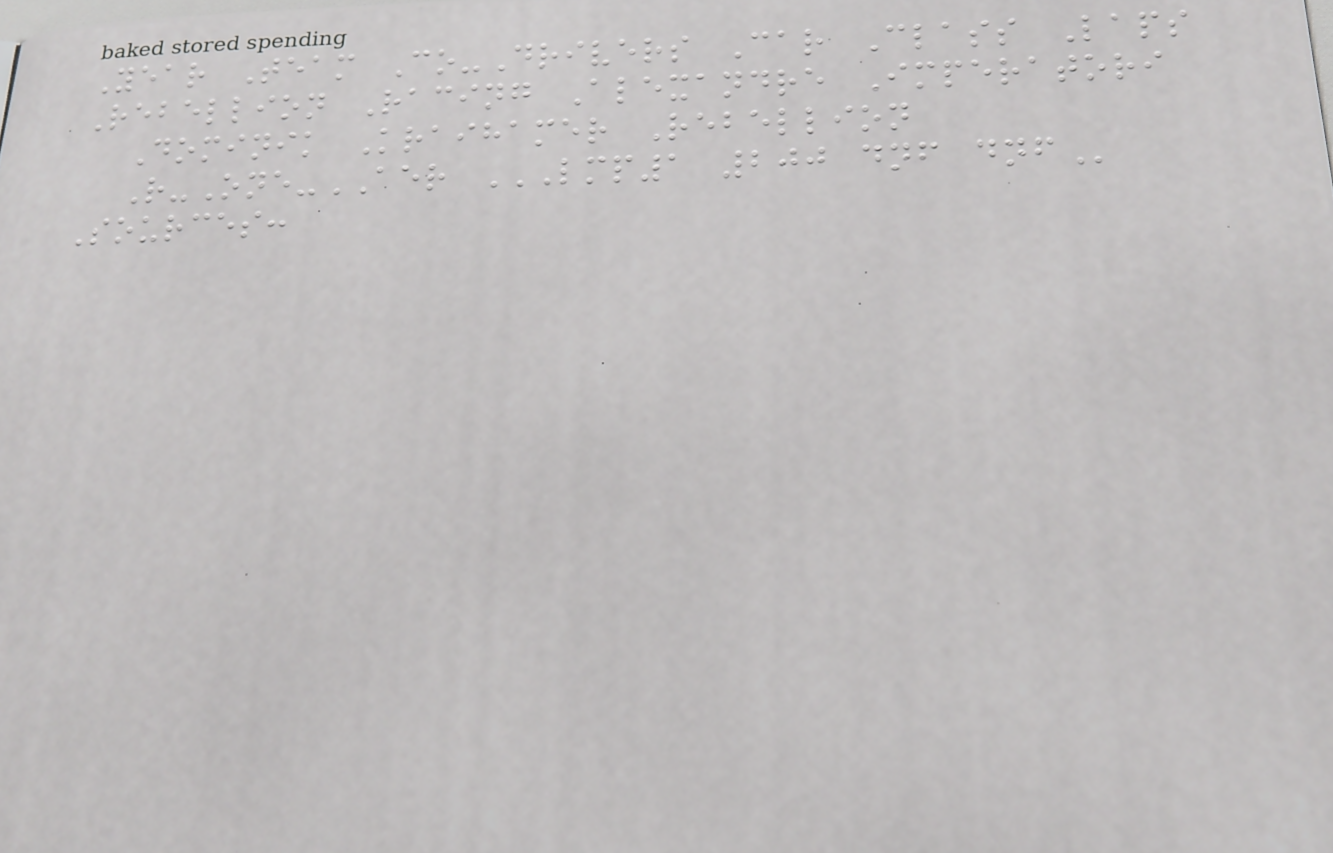Year Team Co-Drivers Car Class Laps
Rebellion Racing Alexandre Imperatori
Dominik Kraihamer Rebellion
R-One-AER LMP1 200 DNF DNF
Sources:
